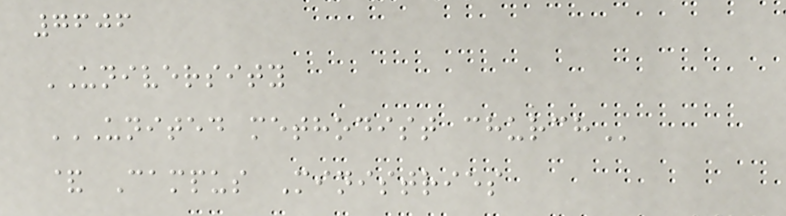7606
UNIVERSITY
UNITED METHODIST CHURCH
& Campus Ministries
